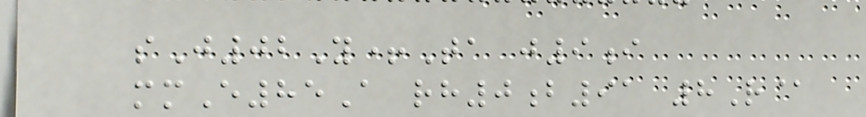sJ02Y+Ta j9i
mmE85A rh0b91 8R@
